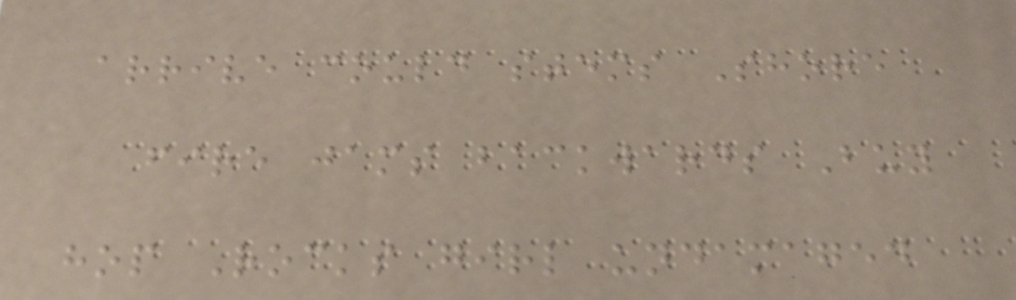arrive could stems Shore
fire jams backwards Buy
hop Rocks girl undamaged
